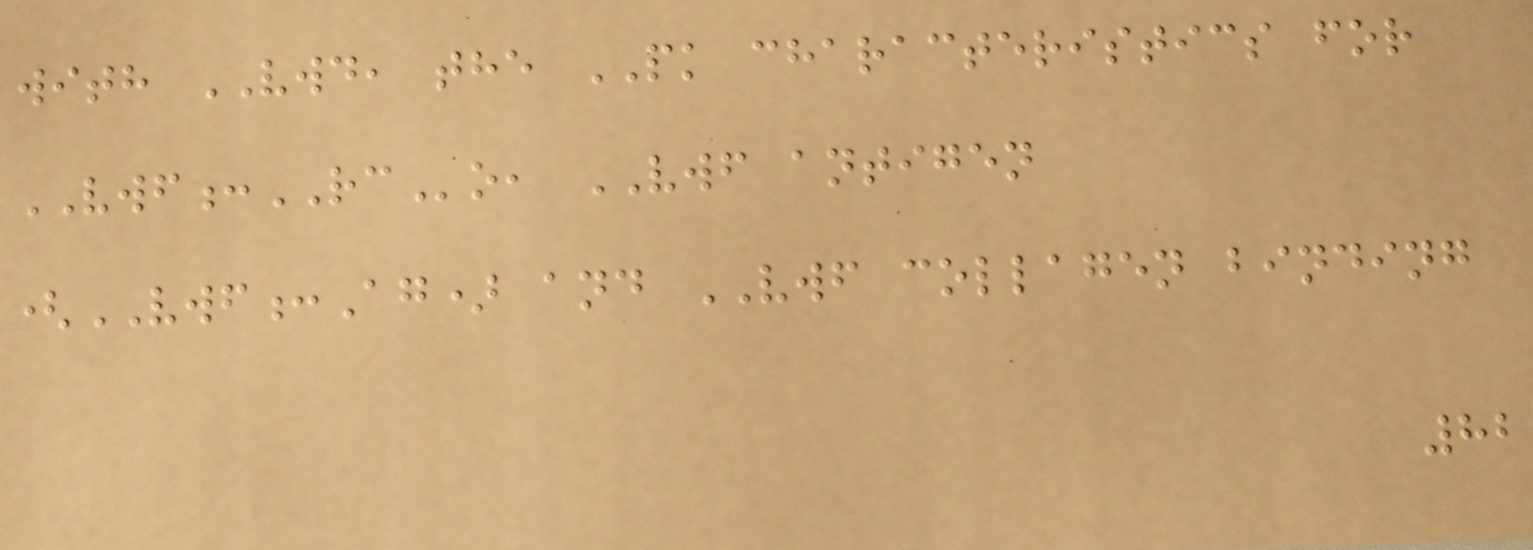with VWD, the PK characteristics for
VWF:RCo, VWF antigen
(VWF:Ag) and VWF collagen binding
82
